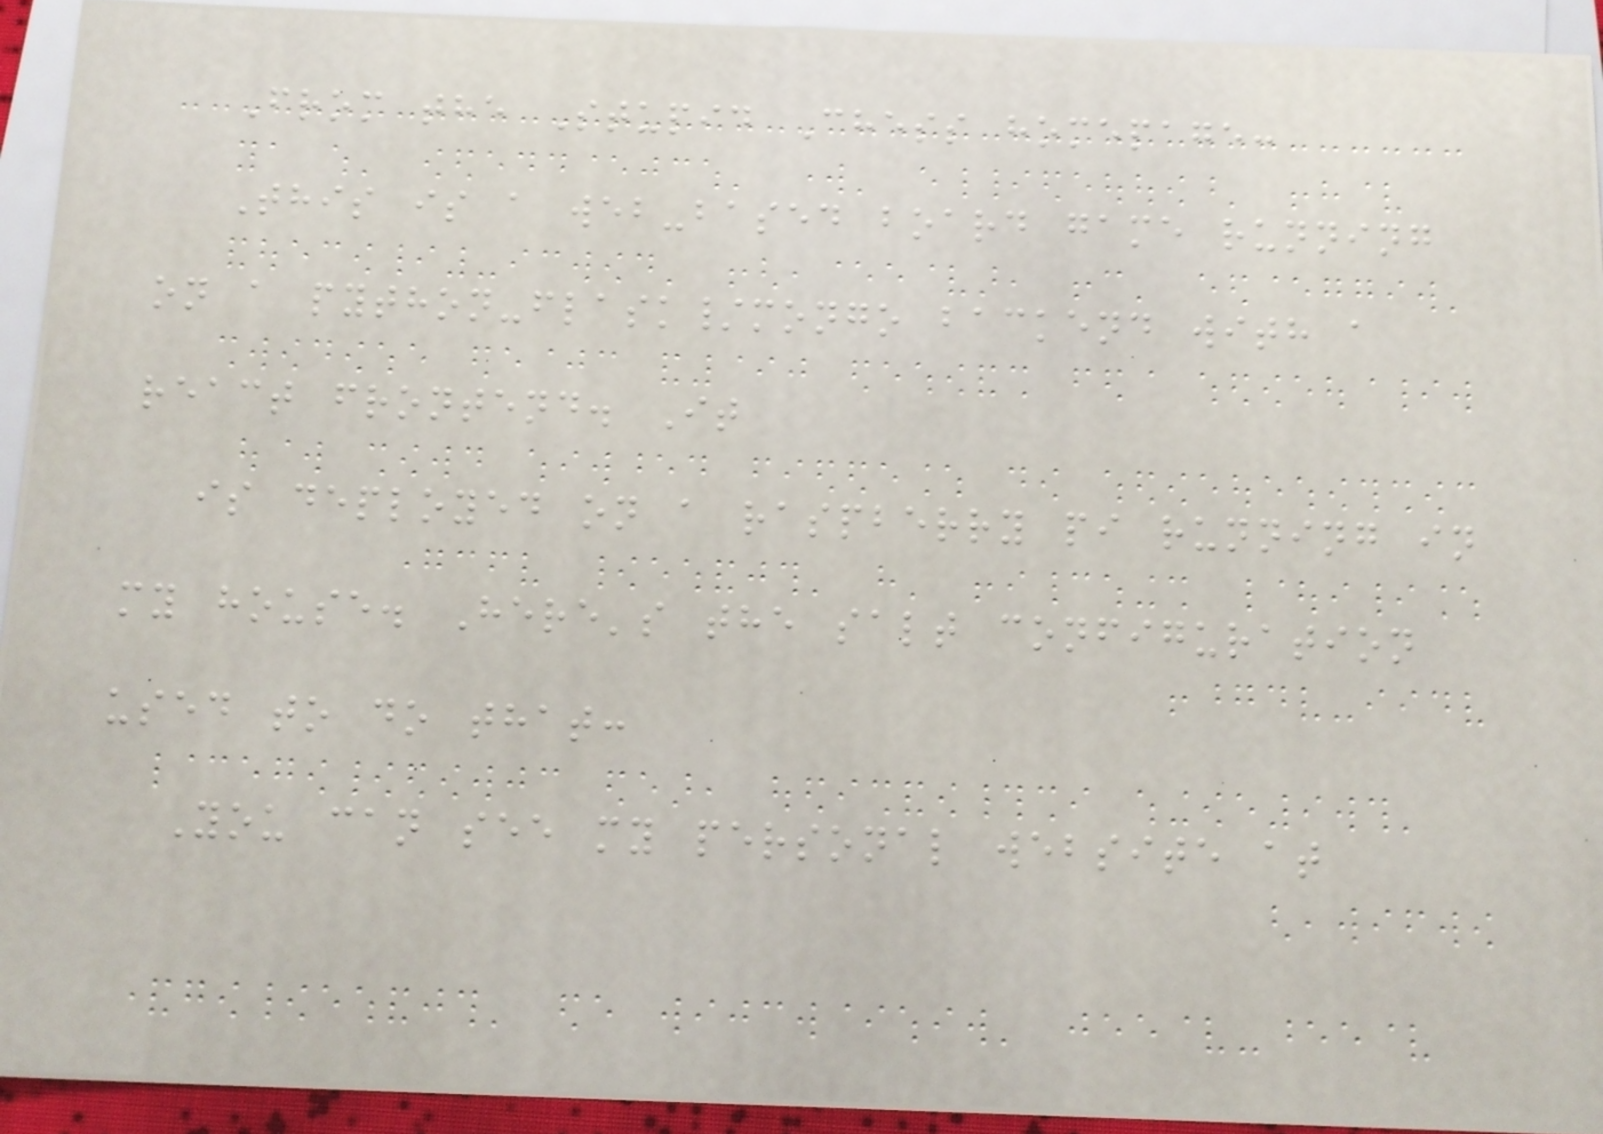From the Stupid Chess homepage:
This is a web-based board game running
on a python-flask/mongo backend with a
react frontend. It
is deployed on a raspberry pi running in
my house. Here's the salt configuration
used to do that:
You can see my personal website at
